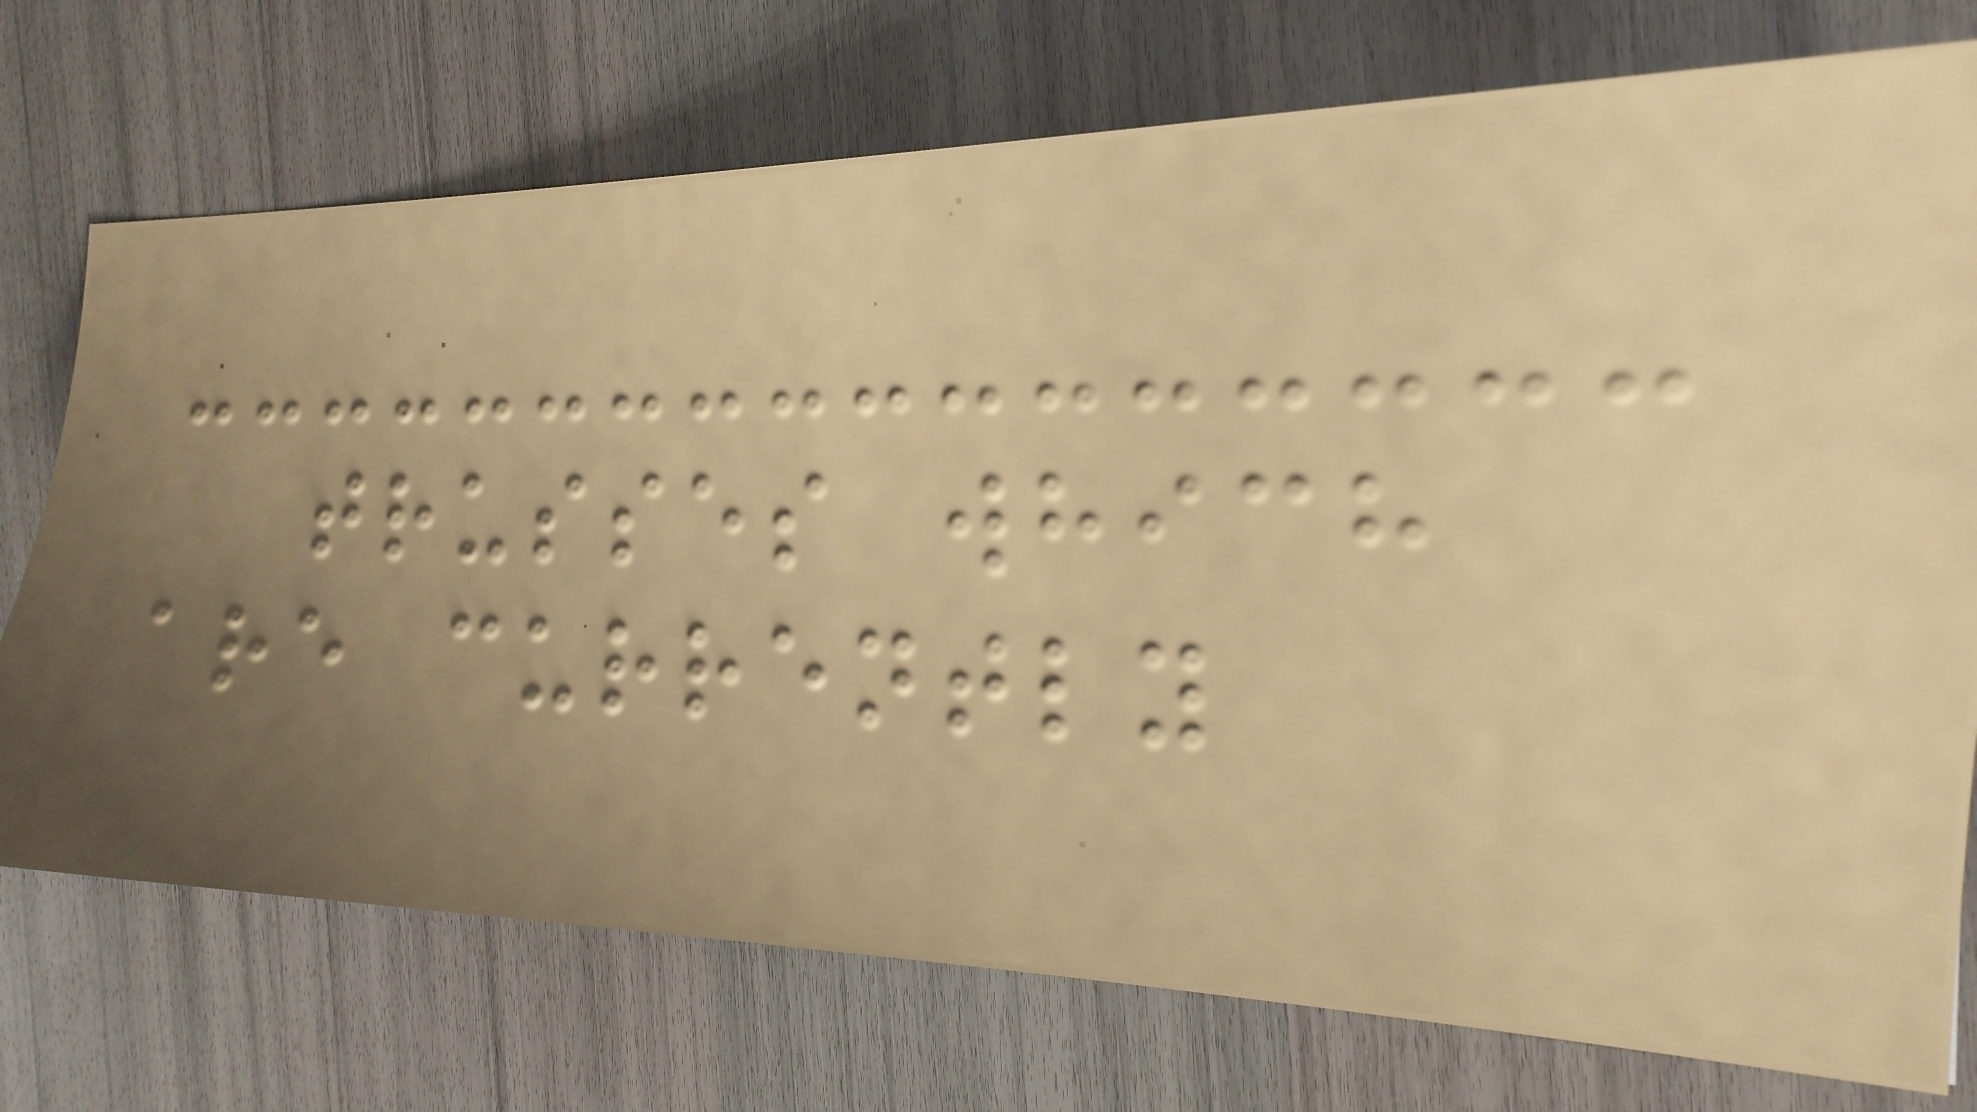trusses which
are currently
